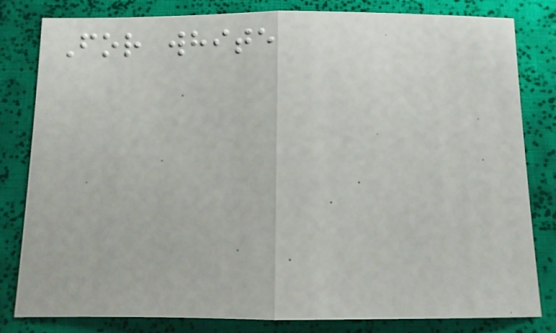For white
